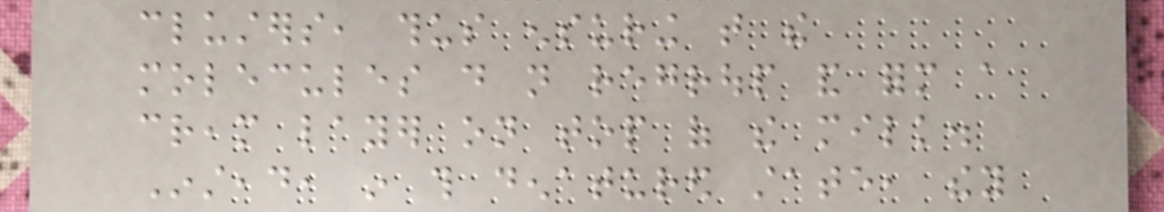clusters, thus ensuring that the
molecules do not regroup and form a
cream layer on top of the milk.
Instead, in this denatured state, they
